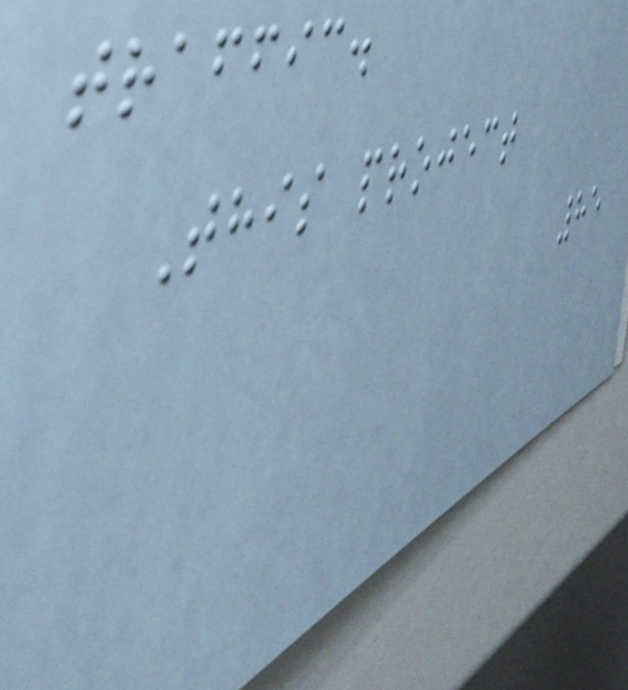traffic.
This project
85
